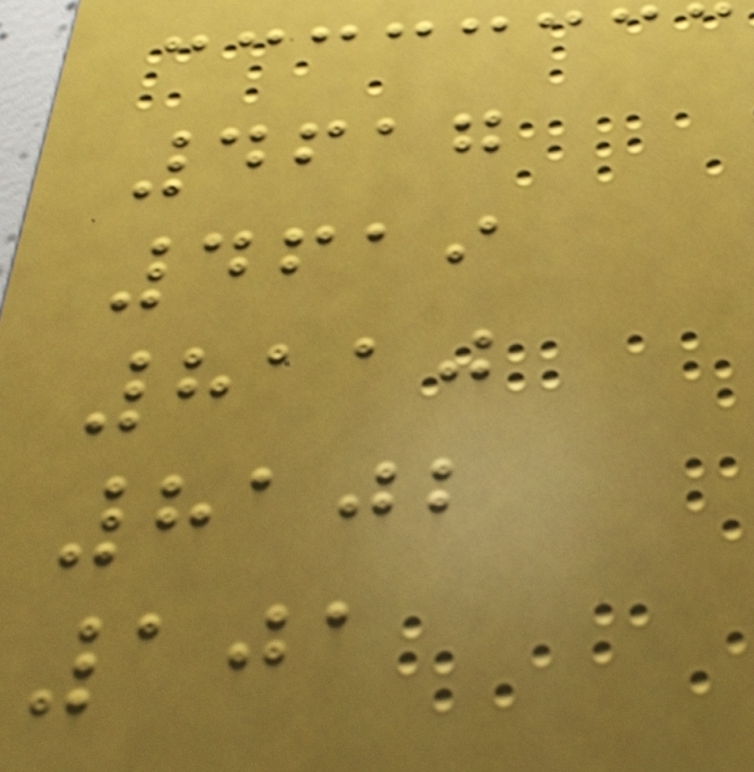4617
4619
8110
8102
101
